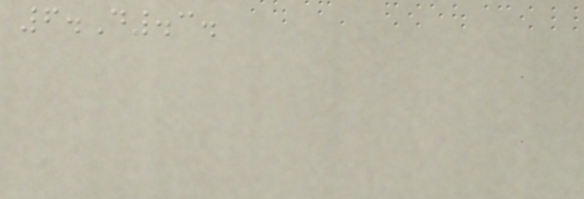6.D.3.
